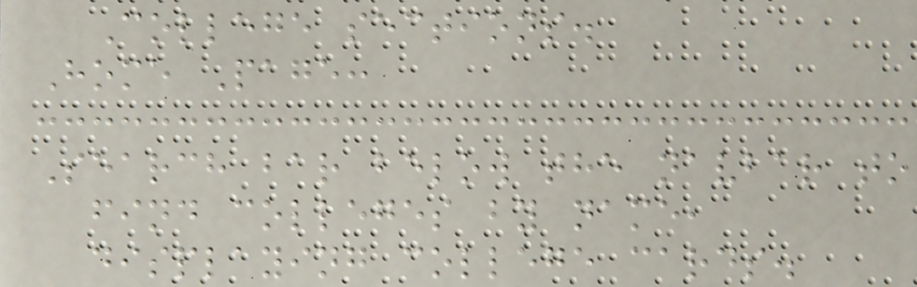College sections.
Home Page:
Search bar below the navbar to
find colleges by name,
displaying college cards.
